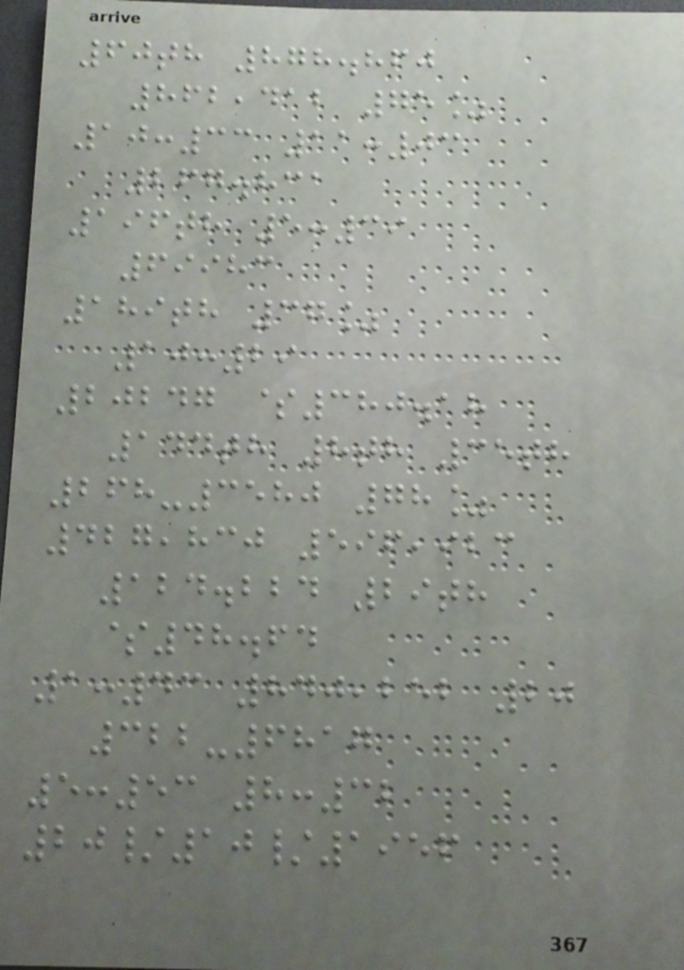60th 878.860
862,412 75%
10:33 11:03
267.831
196th 5:39
69983
189th 37%
10:29
20247 $380.18
144th 8th 35th
268-3580 78%
427,830 596,923
124.224 29th
$48.64
1:43 840,252 20
322-6817
5:53 8:32
20/10/1956
